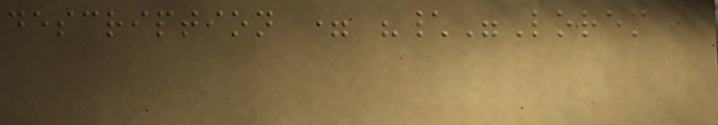description = "\"Lorem
